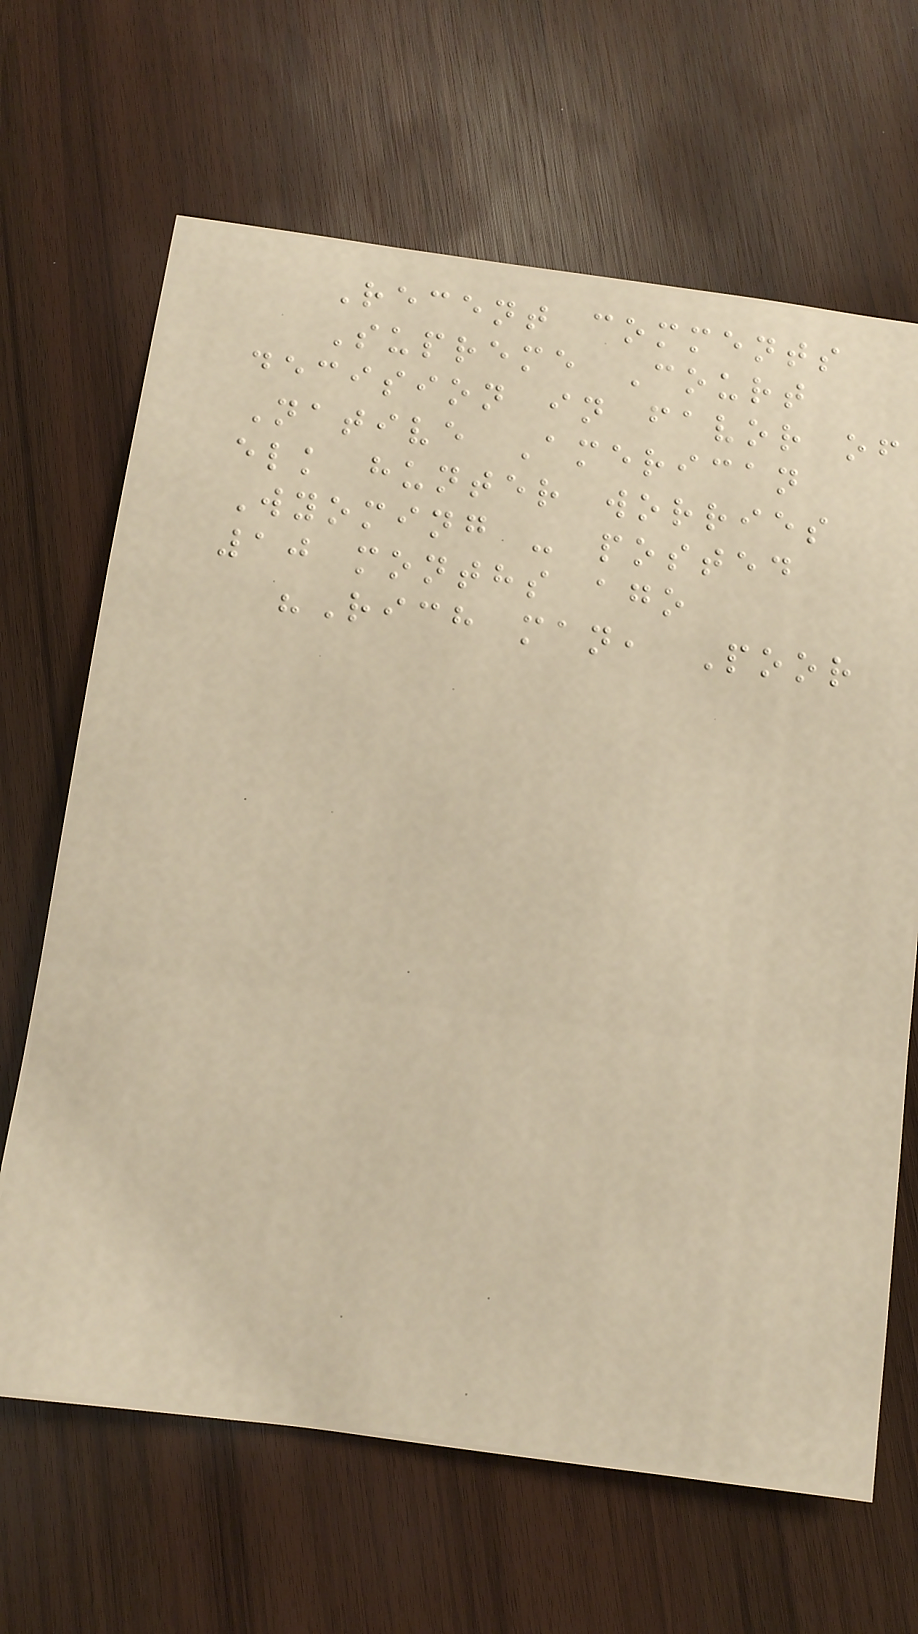Recent comments
Supreme Court
decision in favor of
Native American
elk hunter worries
Wyoming - posted
10 months ago
"Rich man, Poor
